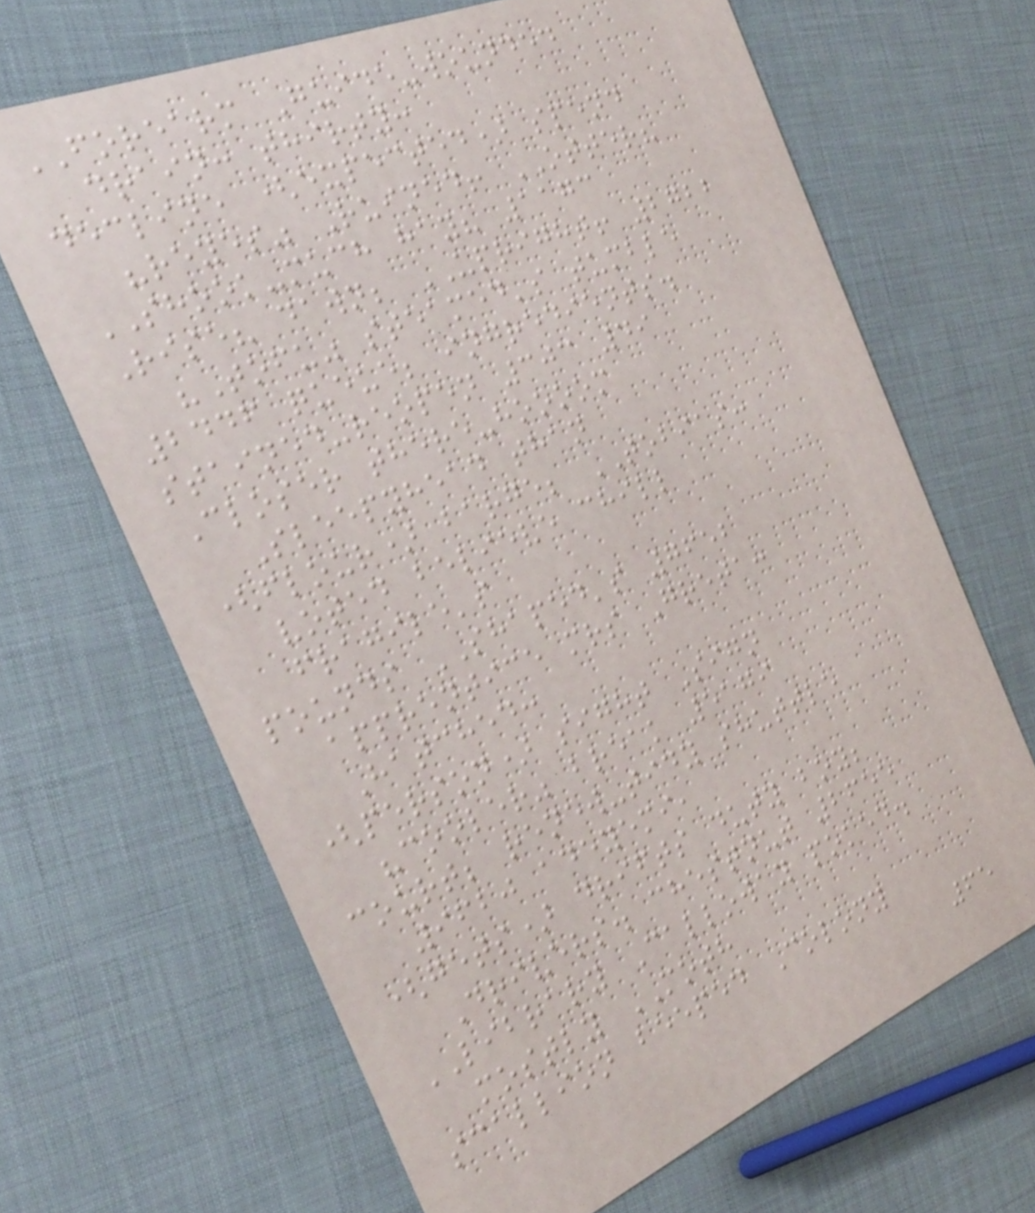FOREARM Guide-wounded
drain: thirty:
decline (expected) spend
"reyes" Ruined! OTTER?
SHOOK-much hay? 1173
Rise? dawn; UPRIGHT! 2722
"Tofu" steamed's tumble
2446 queue; ingredients.
stained-reopen 303 49
Closer there-hoooom
Sleepyhead than
(flour) barge; TOBIAS:
voted believe chill
fragile's
pounds SHAPED's 7652
apprentice mrs Greta:
Hatched:
(person) sight Sign
"cooler" break 5179
court; renew-tidy shuttle
9620 adeyemi,
(gets) drifts duty boy;
Drivers. chestnut 2655
LIBRARY Calloway poked.
mostly MOTH
scallion beeped Colony
65
